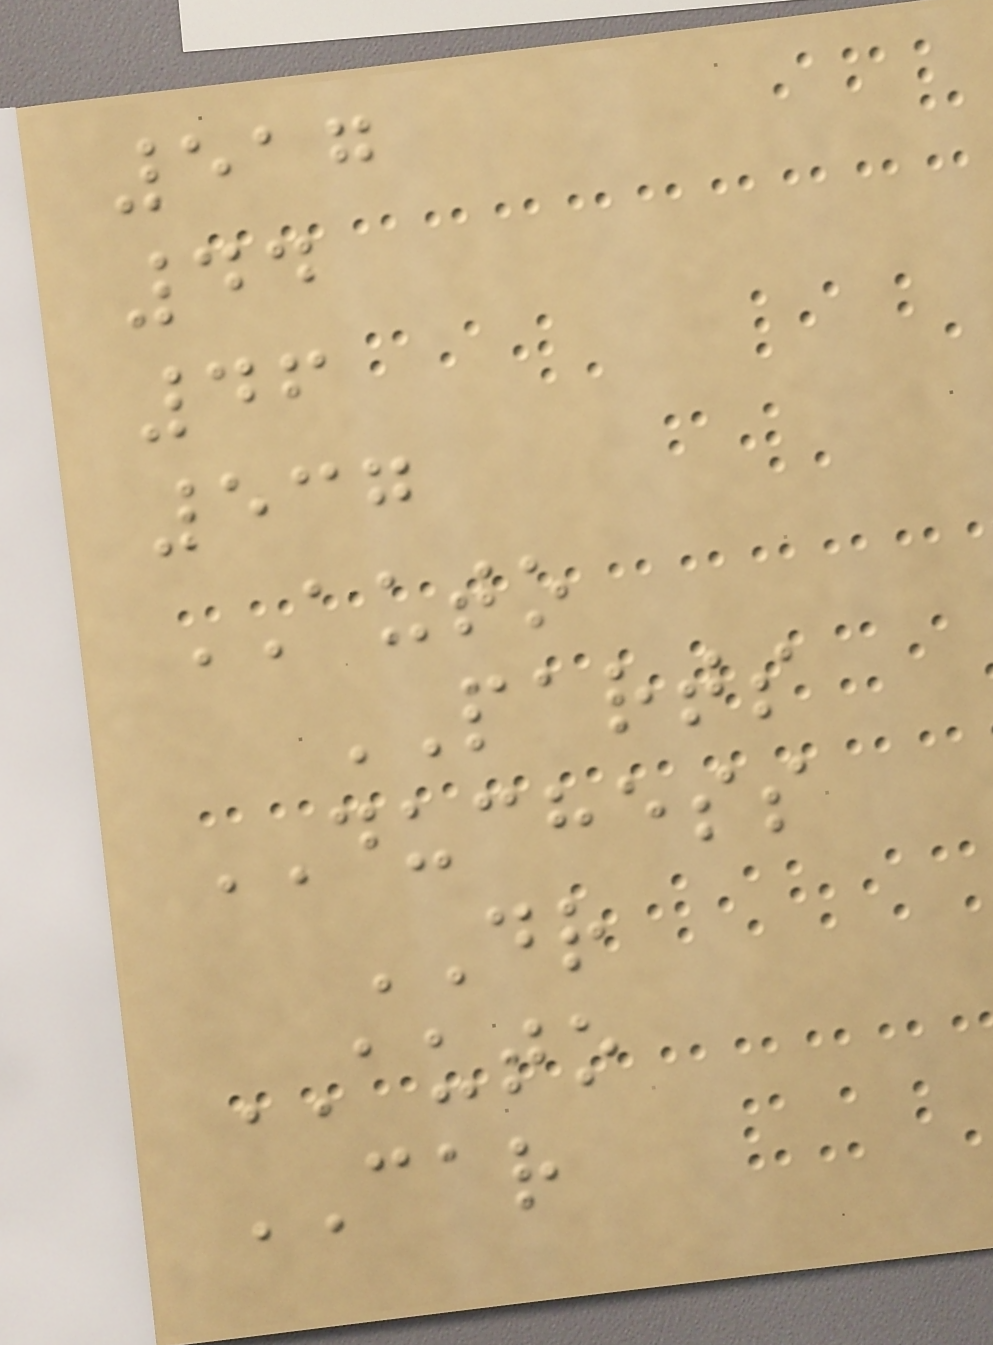517
44
46
537
AUTO
PARTS
DUCHESS
DR
AUTO
CAR
